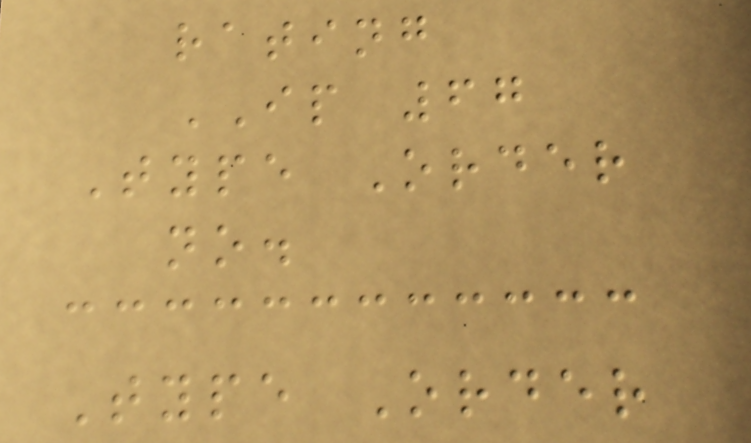rating
IP 67
Type Order
no.
Type Order
